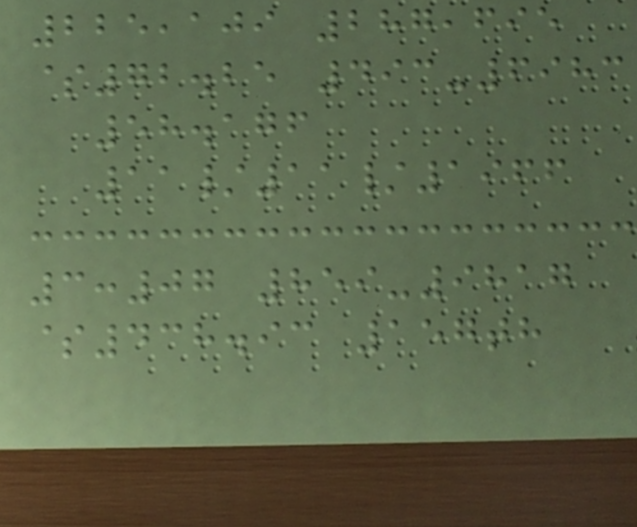225,109 287,695
$72.25 493-6983
58.176
11/11/1966
3:07 859-9817
$438.93 157th
